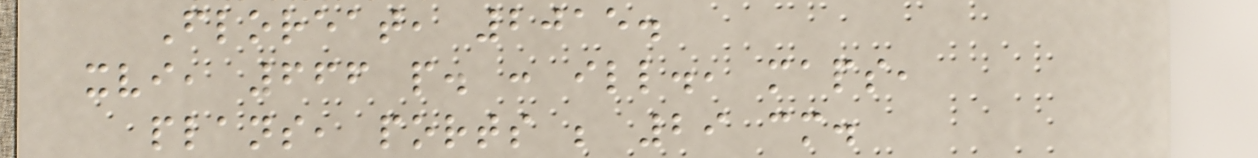Floreat, 2015.
xvi, 666 p. : ill., maps,
plans, ports ; 29 cm.
